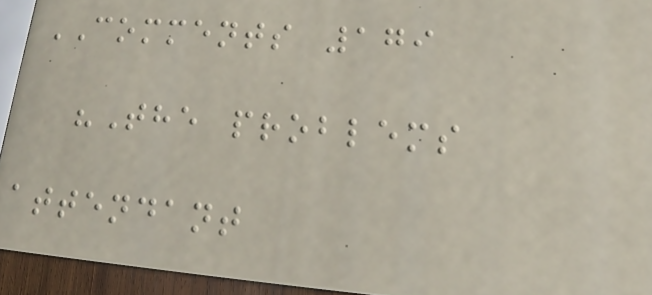COMMENTS 179
"The problems
attendant
